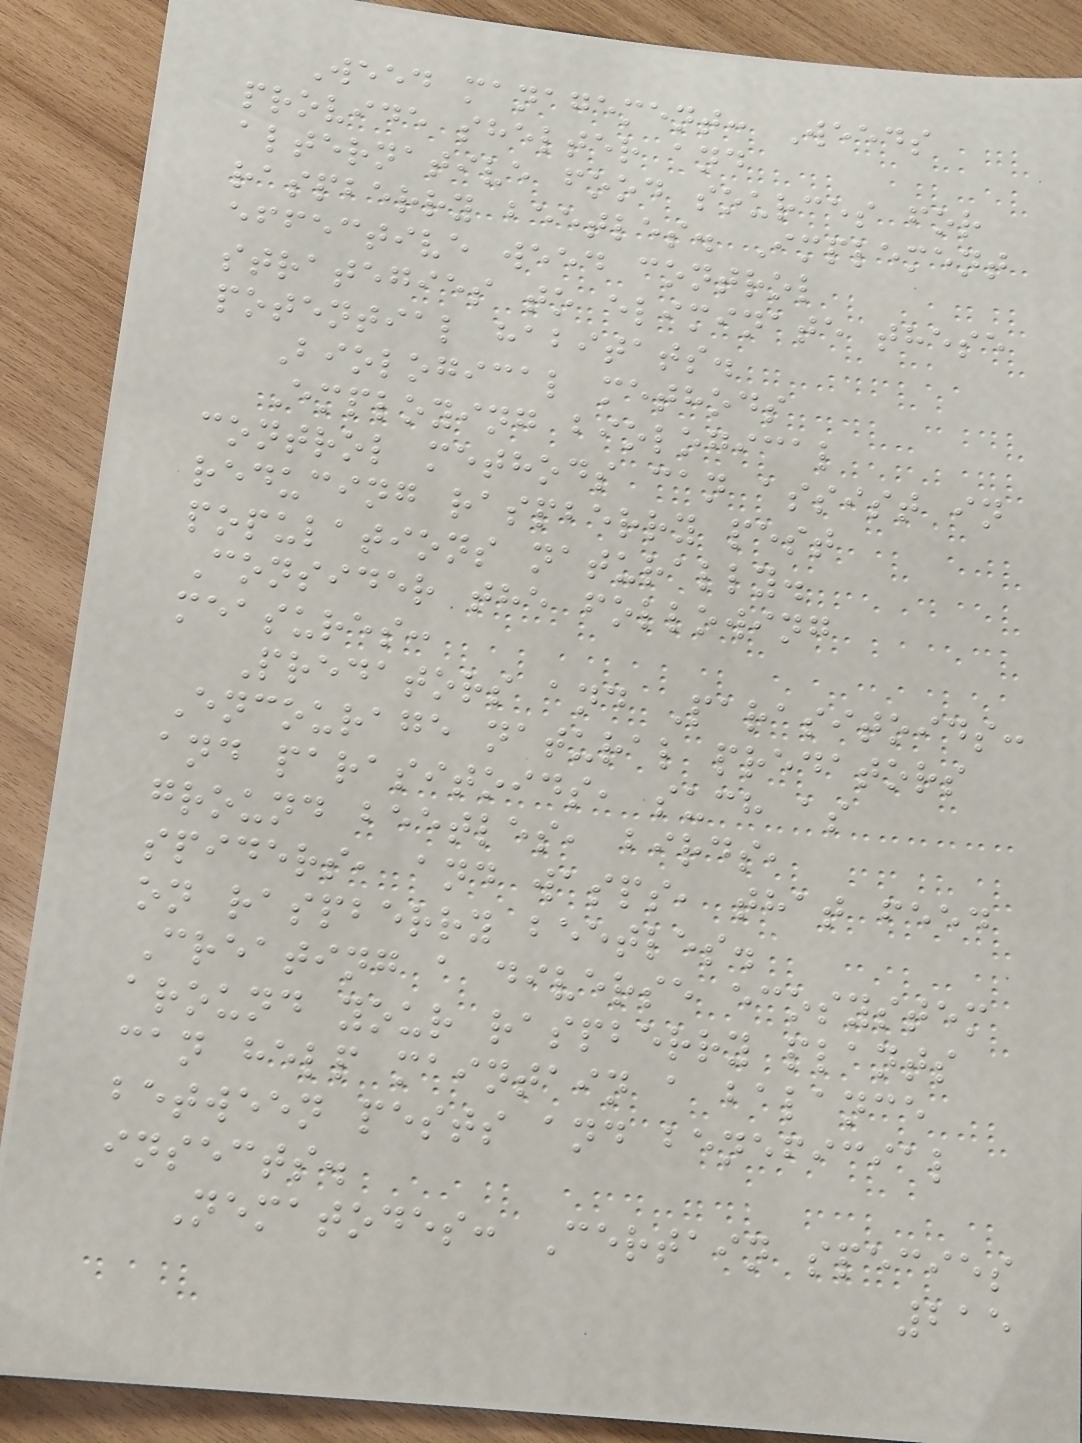Weed management: Weeds
provide shelter and
alternative food sources for
raspberry beetles. Implement
effective weed control
strategies to eliminate these
potential habitats.
Biological methods
Employing biological
control methods can assist in
reducing raspberry pest
populations naturally.
Consider the following
measures:
Predators and Parasitoids:
Encourage natural predators
and parasitoids, such as
ground beetles, birds,
spiders, and wasps, that feed
on raspberry beetles.
Creating a diverse ecosystem
around your raspberry plants
can help maintain a balance
between pests and beneficial
insects.
Nematodes: Certain species
215
